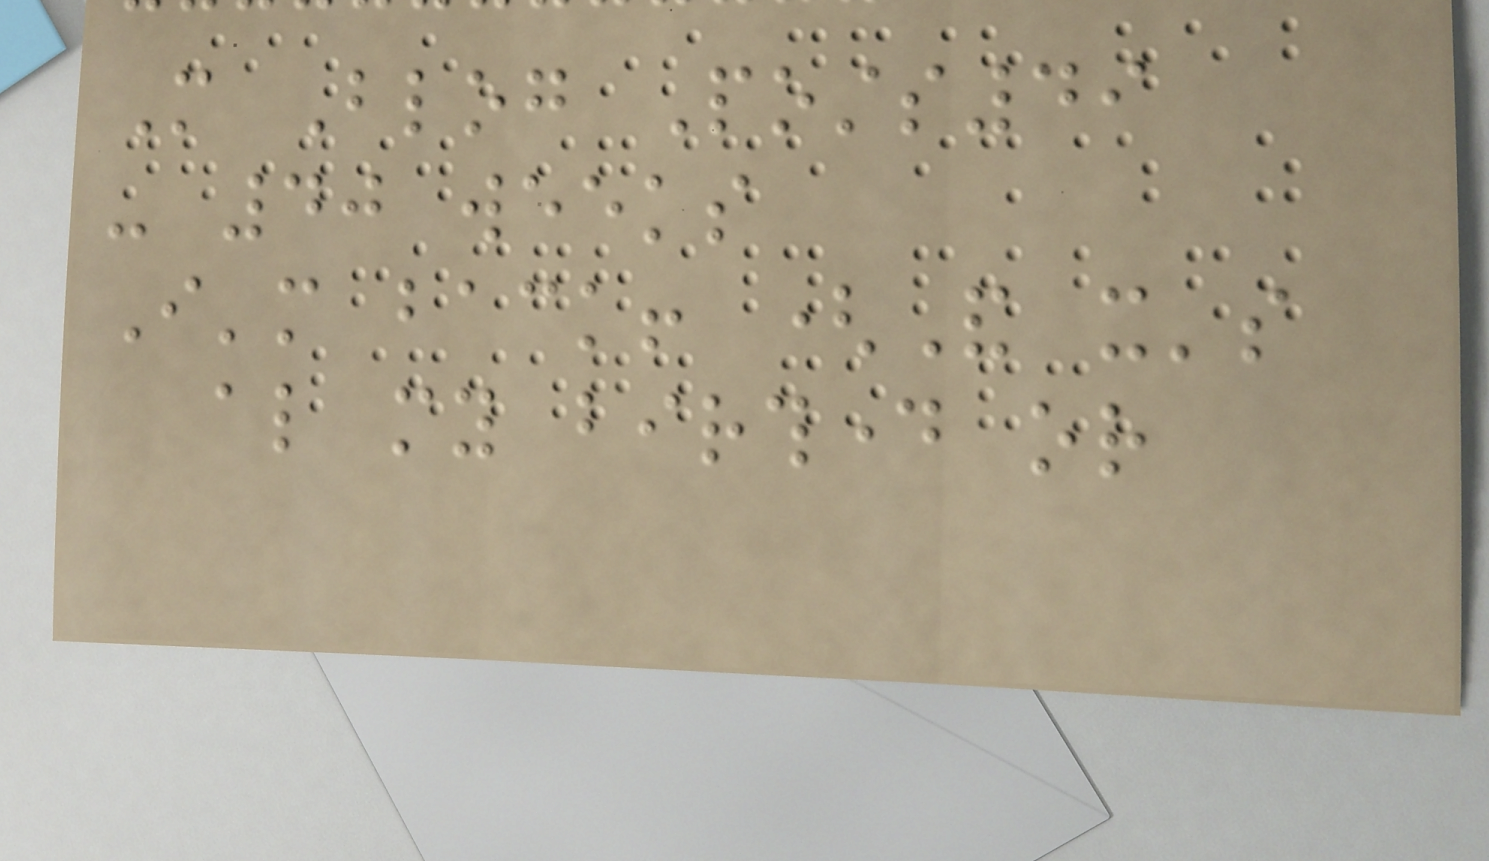More Blog Posts49
- 40 weeks
I'm back! (And it's
also my birthday or
